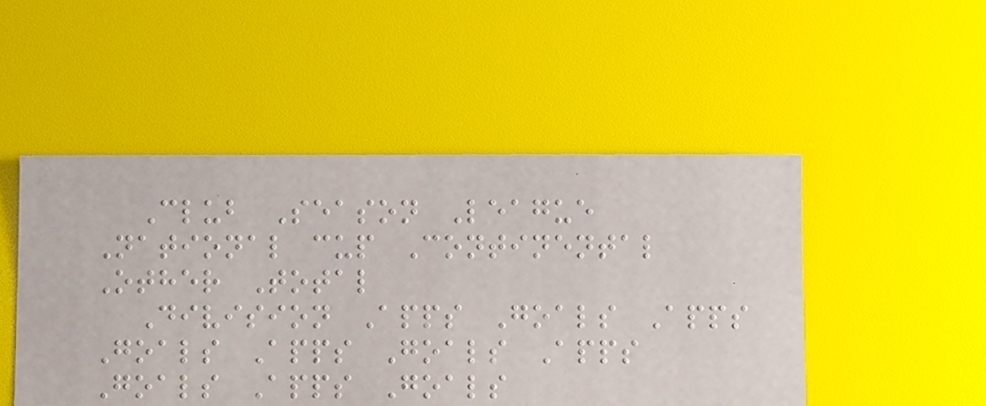Club Season League
National cup Continental
Other Total
Division Apps Goals Apps
Goals Apps Goals Apps
Goals Apps Goals
